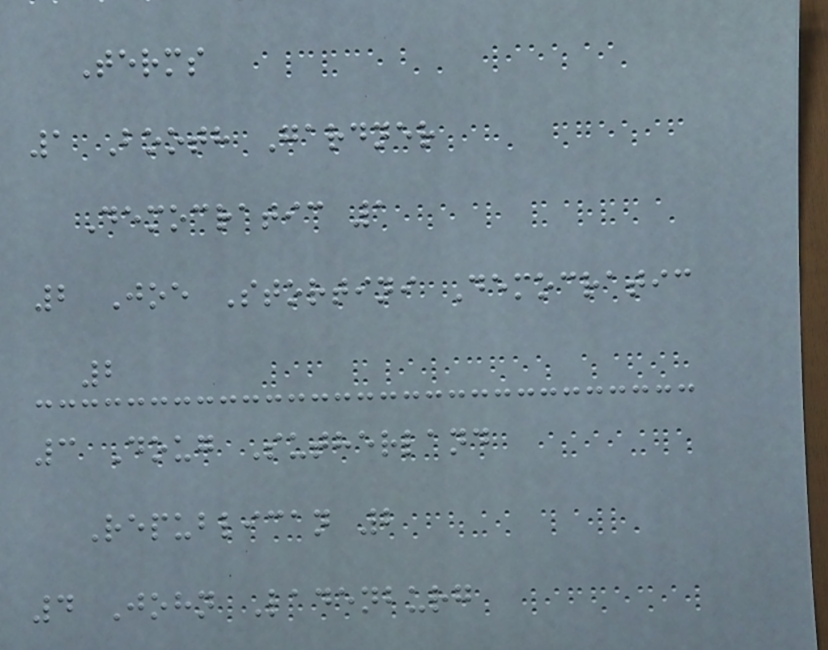Terms
1 Booth Gardner
Democratic 1
2 Joe Stortini Democratic
2
3 Doug Sutherland
Republican 2
4 John Ladenburg
